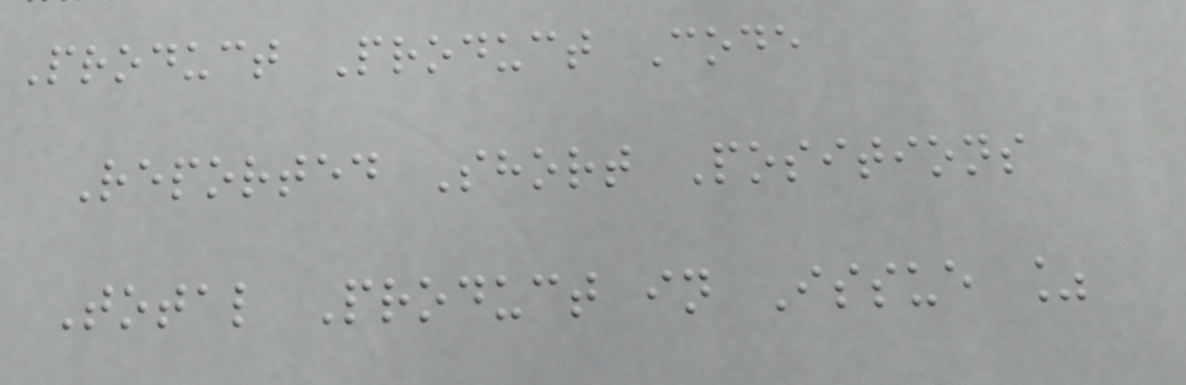Product Product Code
Reported Short Positions
Total Product in Issue %
